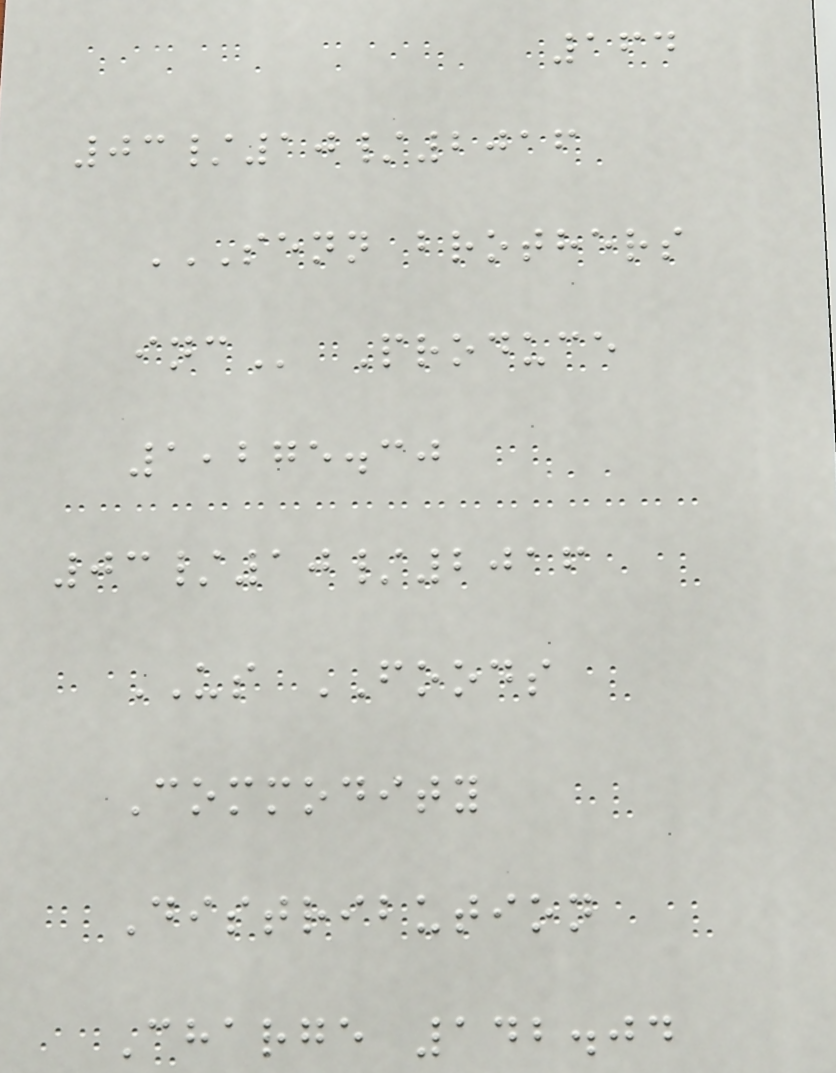164
03/10/2016
SENN BROTHERS
INC Produce
1,275.30
03/10/2016
US FOODS
Commodity
Distribution
Charge 142.04
